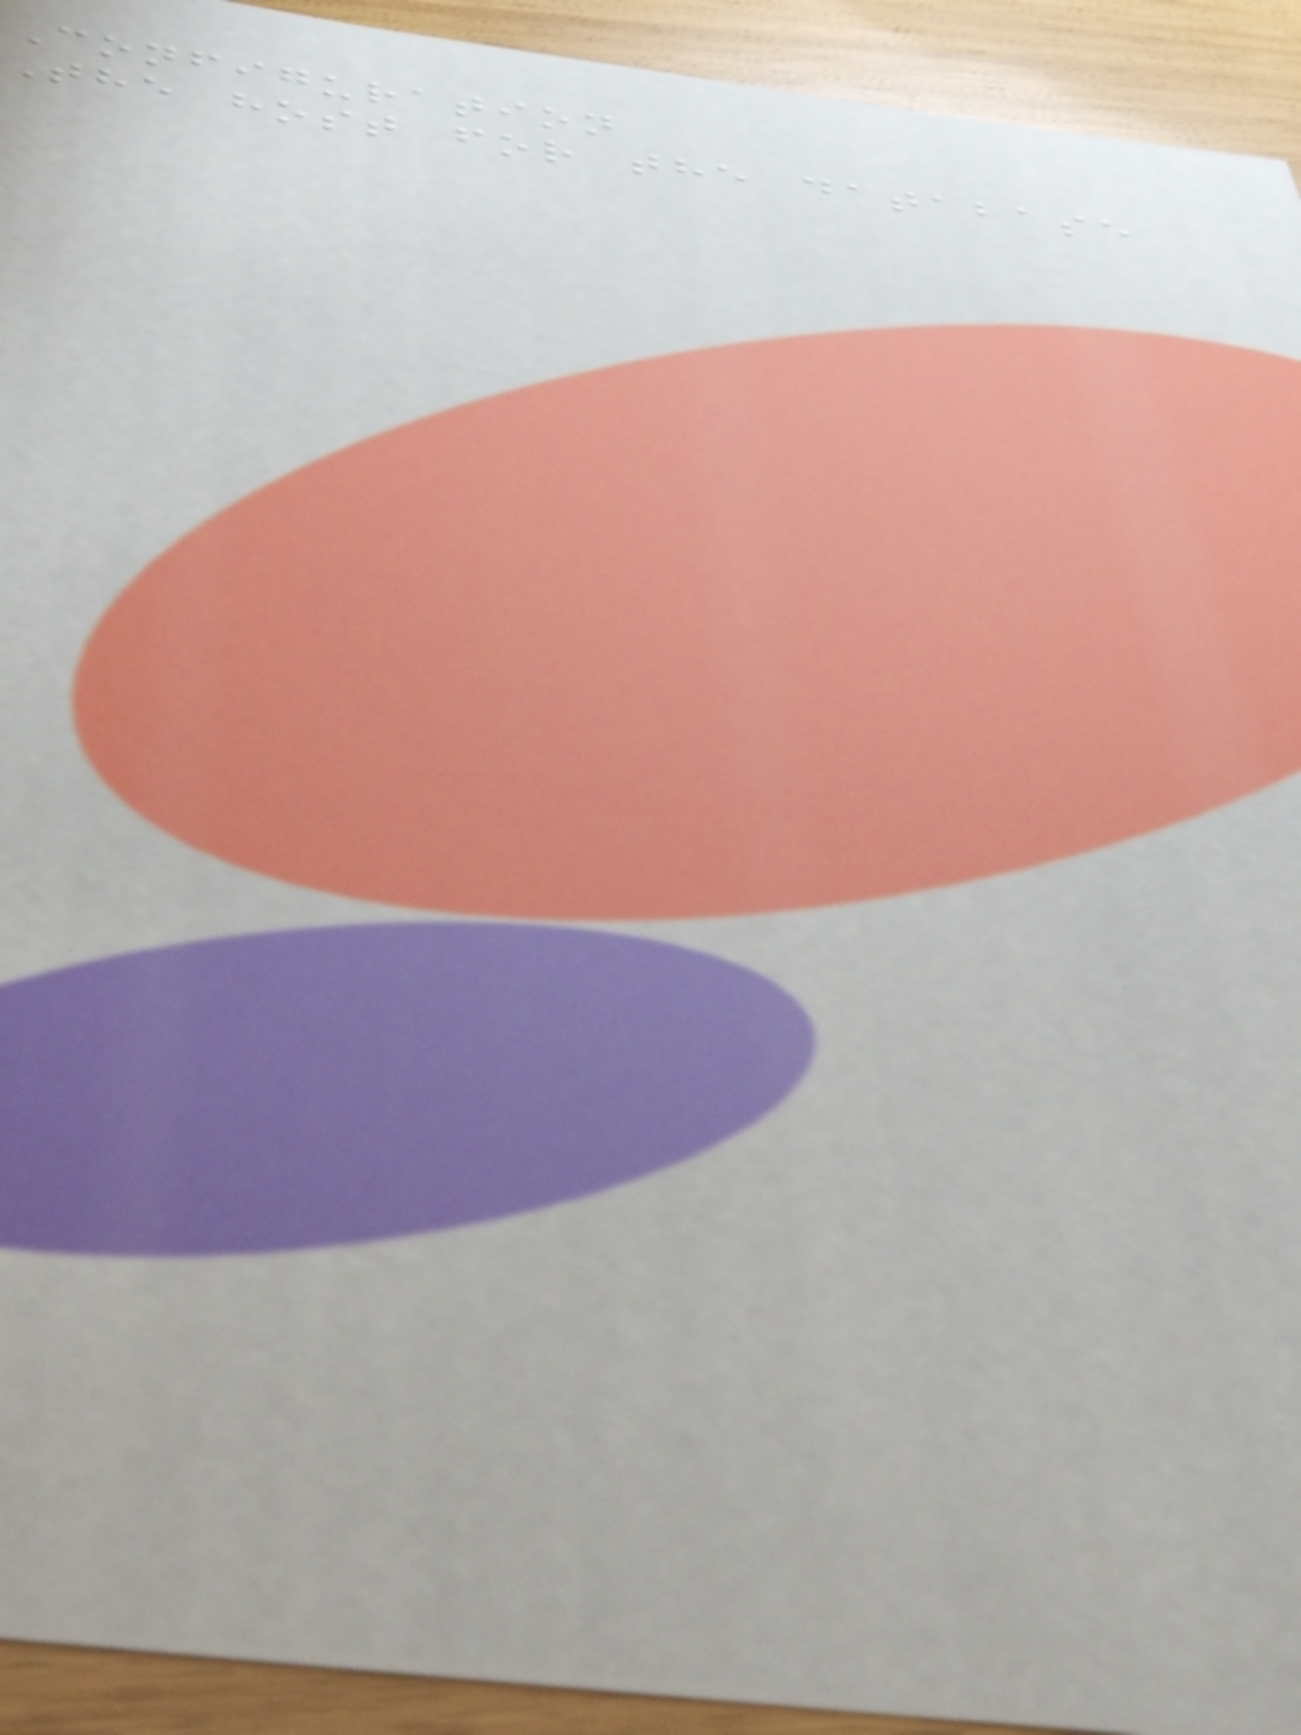Configuration
The host for the database
